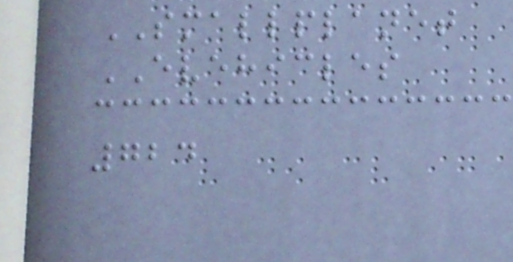SMALLPLANET
EVEHICLES
724
